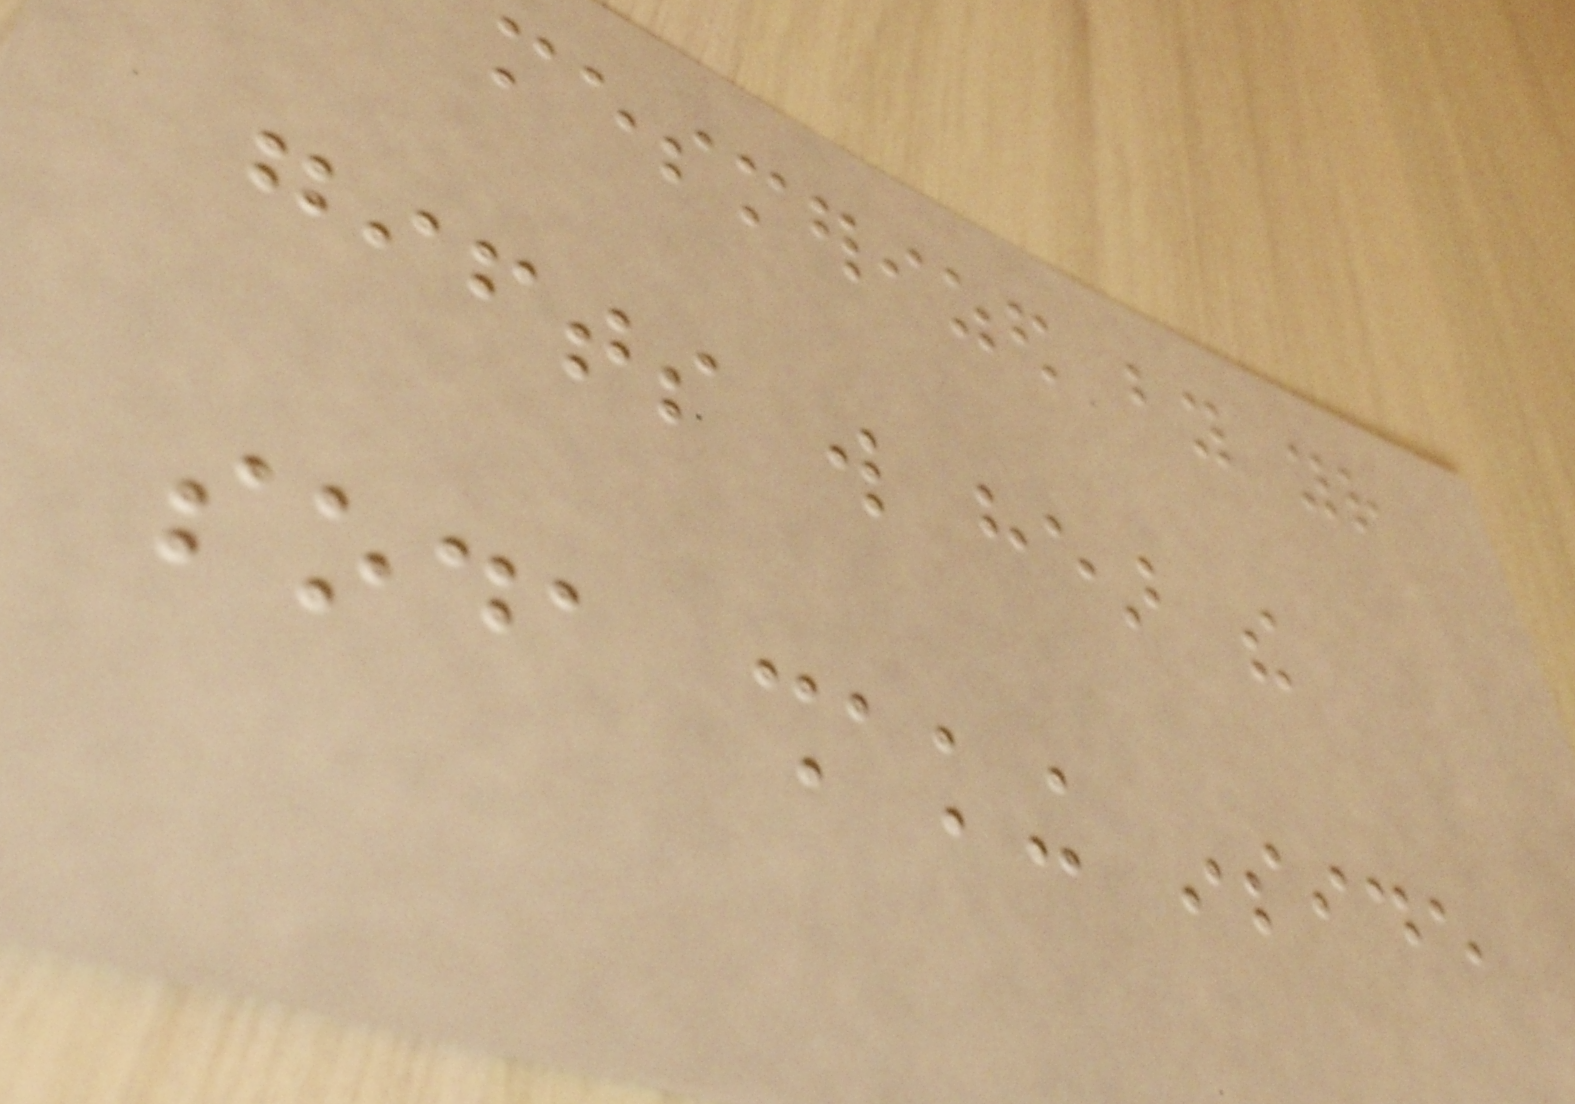mesmerized by your
gifts will hear the
soda shaking inside
